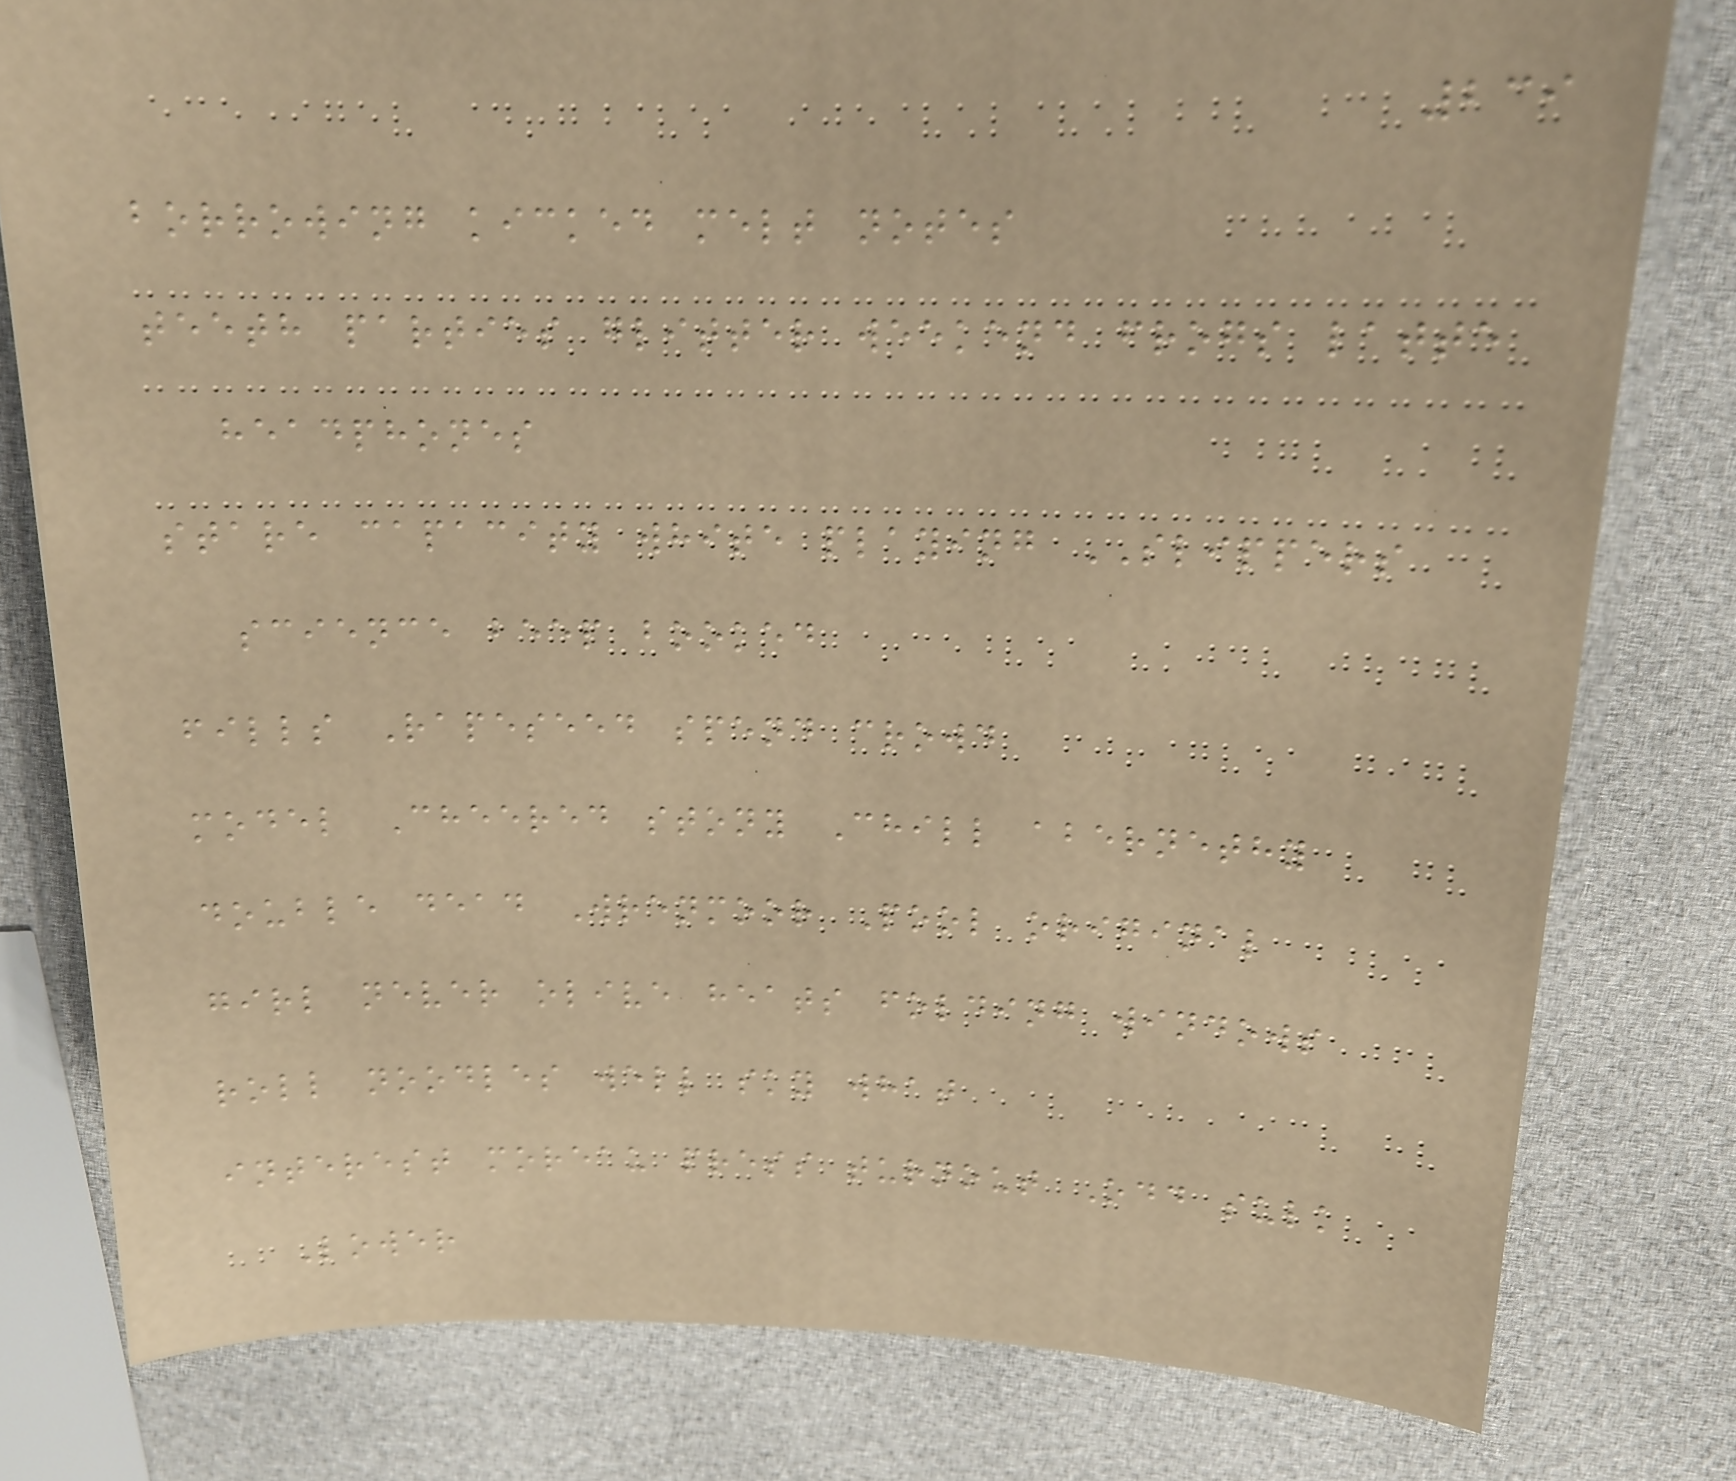239
borrowing kicked melt notes
teeth parties glitter weekend frogs latte
headphones
stare capacity white playing SLIPPERS
science beep booked
fills Rapeseed spend crowd
model Cheered stony Chill abernethy
double dead Wrenmoor Pool original
girl never olive heats folding windows
roll noodles well sky what
interest moreau press turnout Odd sulk
Lower
